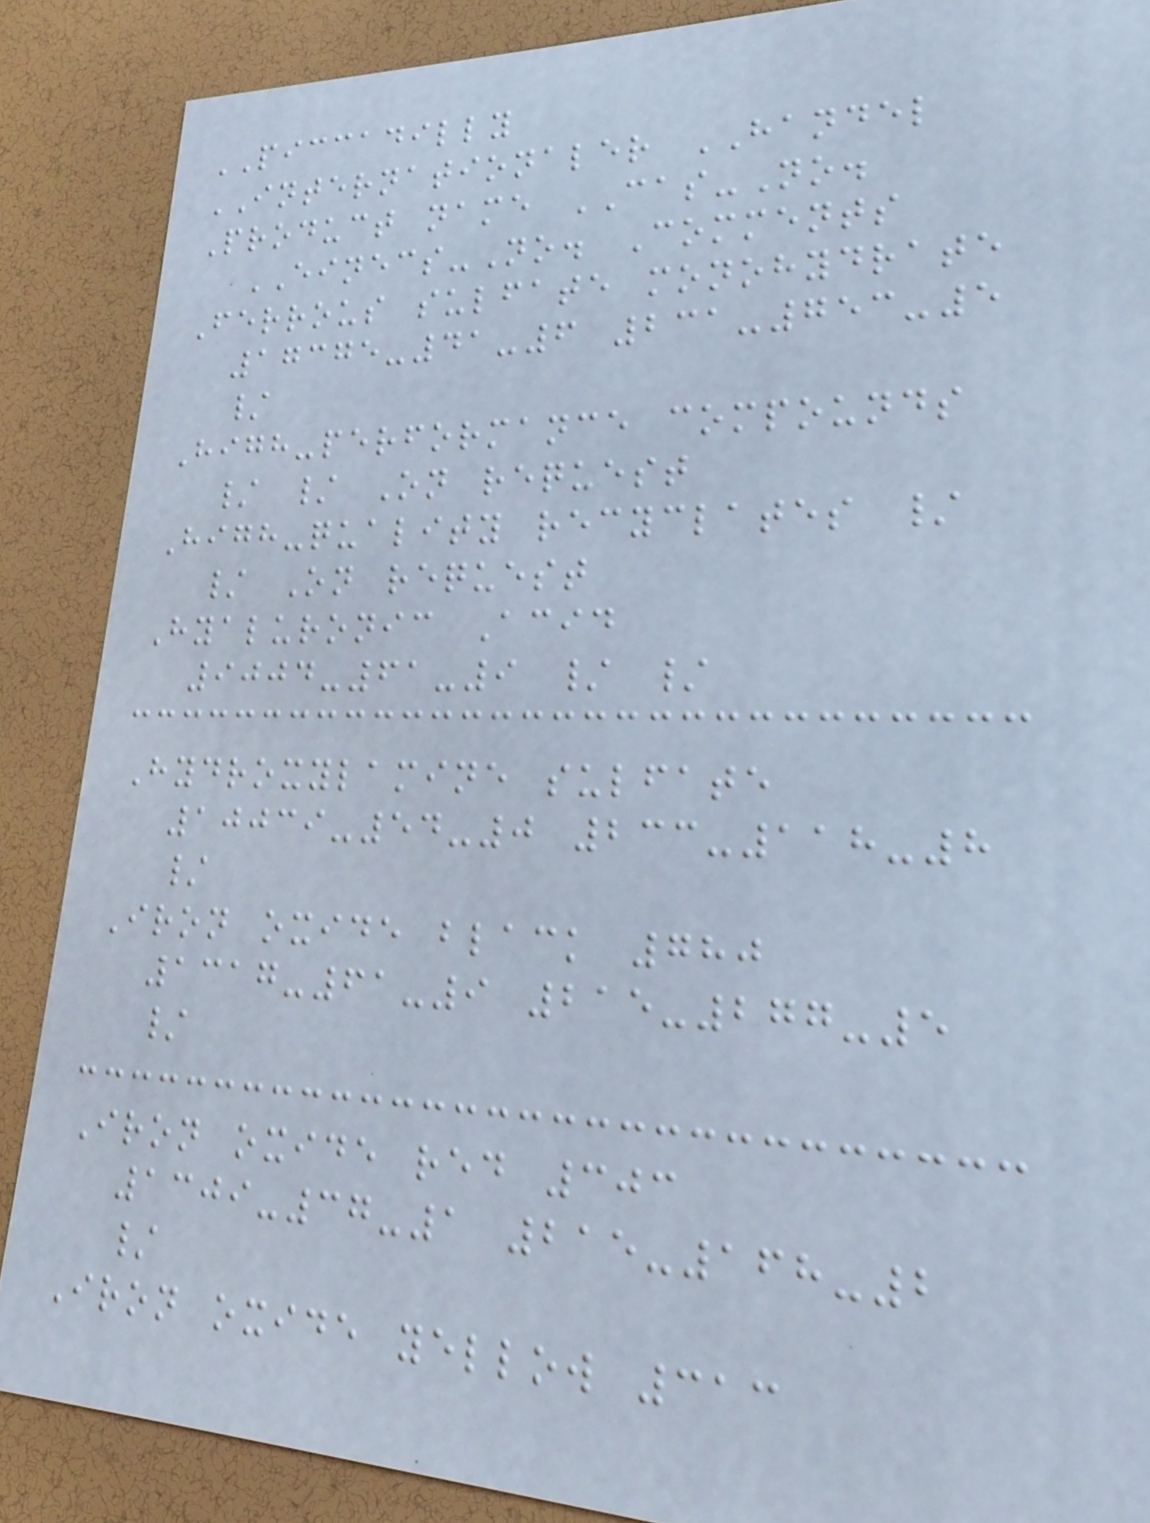PICCADILLY
INTERNATIONALER HANDEL
Product name CAS-No.
EINECS-No. Comments
Ferrous sulfate monohydrate
17375-41-6 231-753-5
/
High-performance compounds
/ / On request
High-quality recyclates /
/ On request
Hyaluronic Acid
9004-61-9 / /
Hydroxylamine sulfate
10039-54-0 233-118-8
/
Iron oxide black 780
1317-61-9 215-277-5
/
Iron oxide red 303
1309-37-1 215-168-2
/
Iron oxide yellow 313
